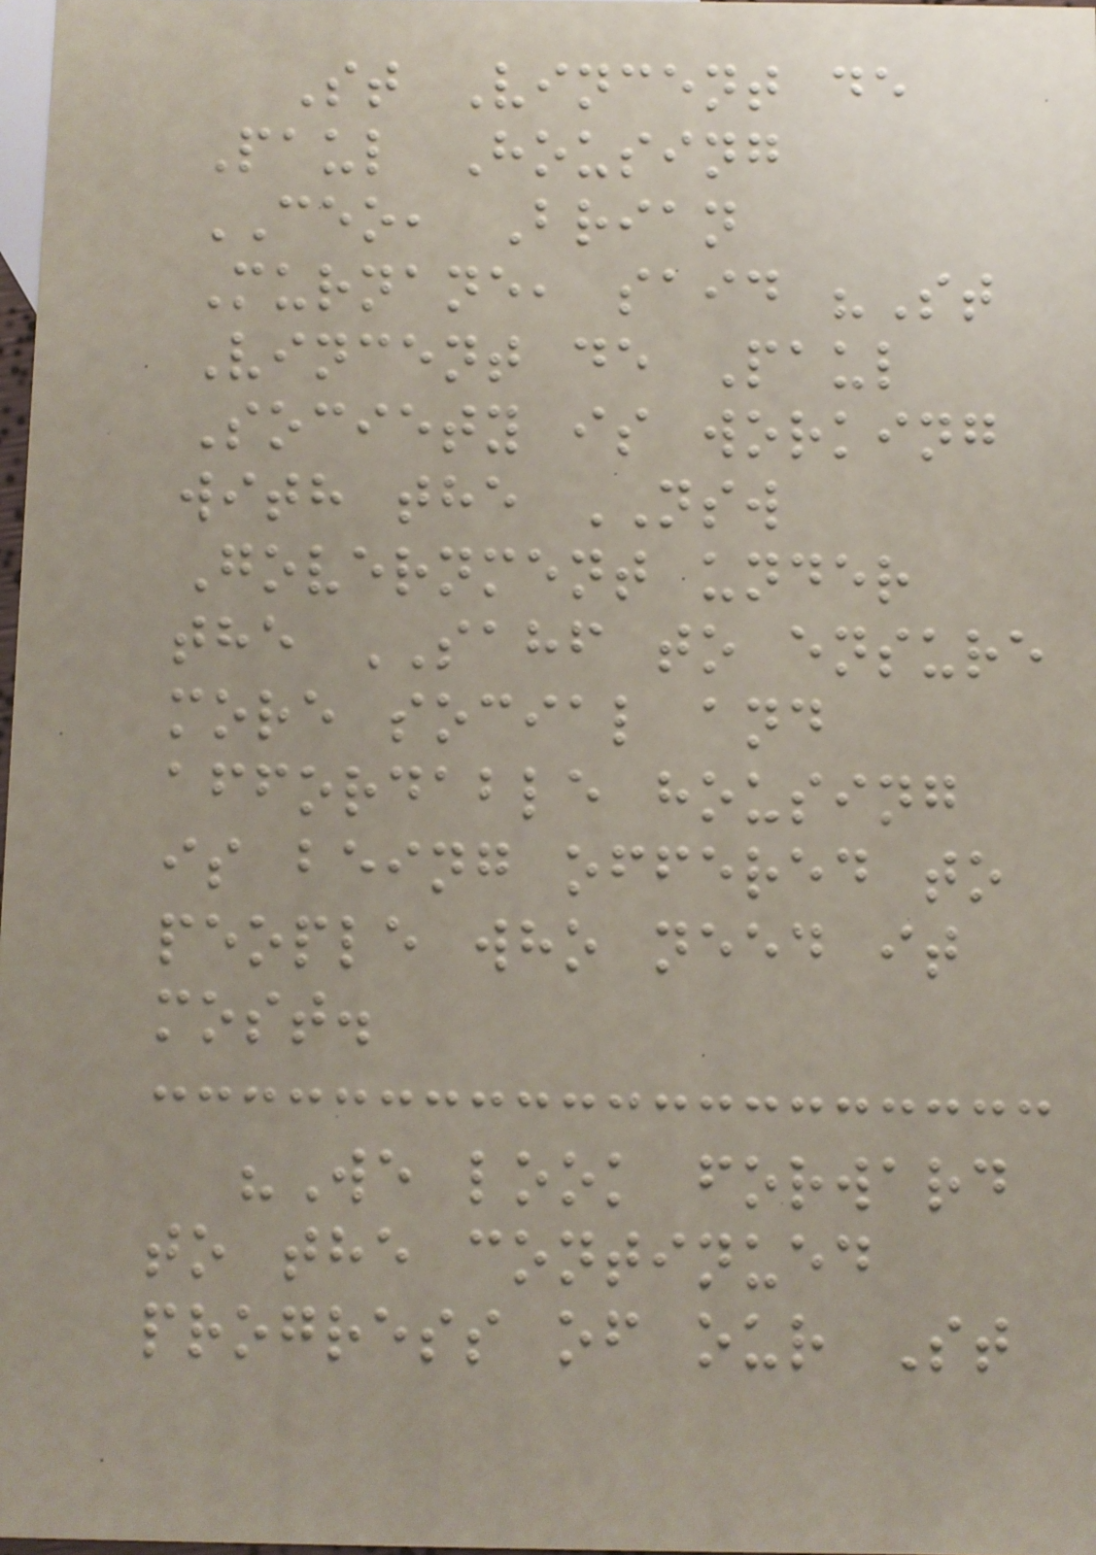St Vincent de
Paul Housing
CEO, Brian
Murnane, said "St
Vincent de Paul
Society is working
with the NSW
Government under
the SAHF to ensure
more social and
affordable housing
is being offered to
people who need it
most.
"We look forward
to the continued
progress of our St
